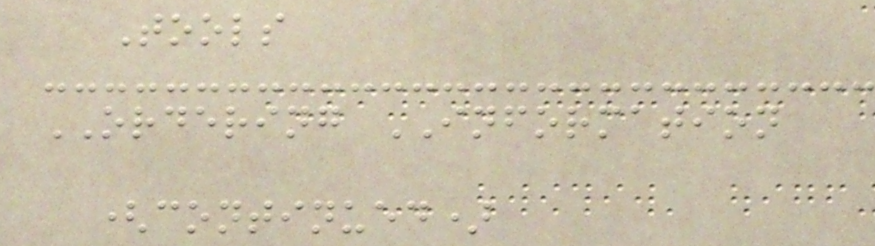Tools
ORDERING INFORMATION
(continued)
